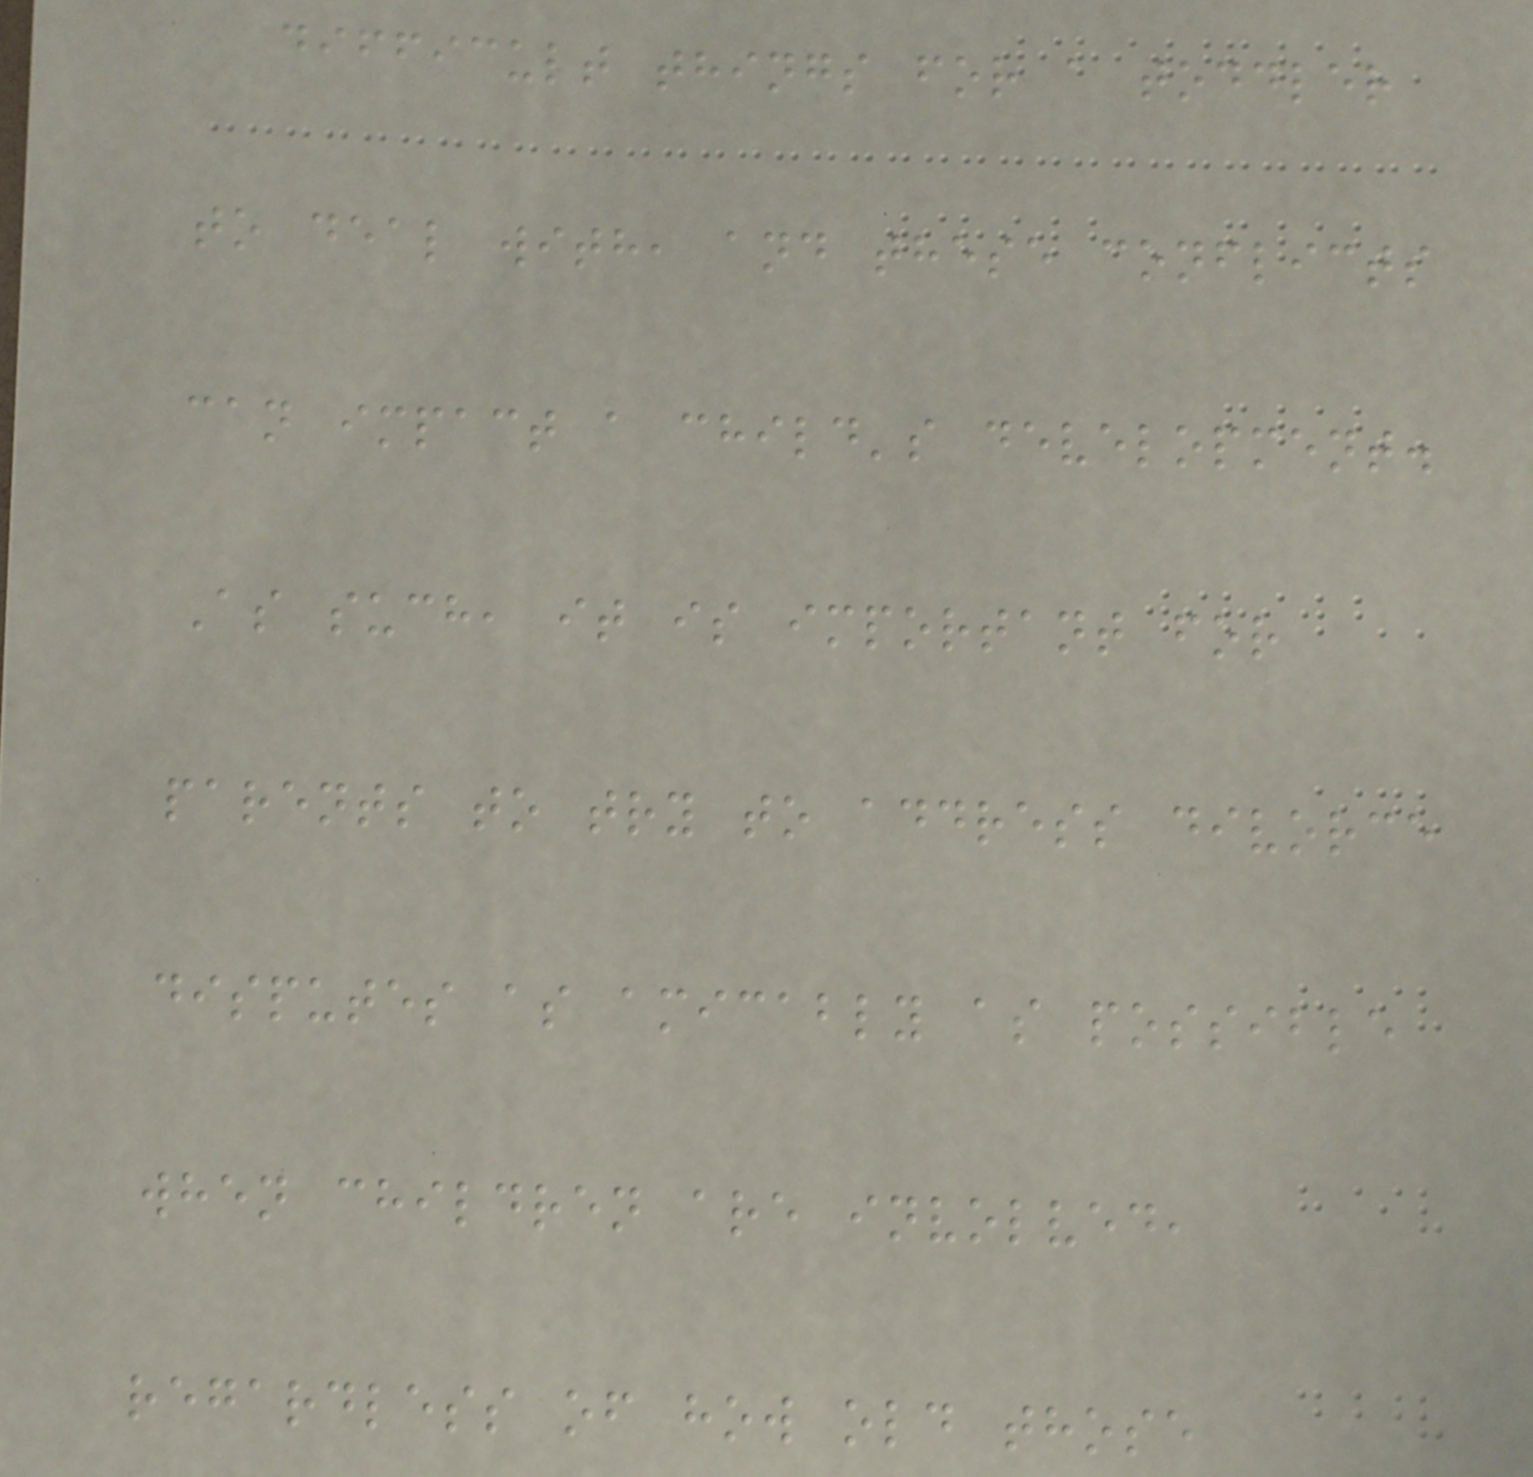difficult things for a toddler
to deal with, and these conflicts
can impact a child's development.
As such, it is important for
parents to try to address divorce
disputes as amicably as possible
when children are involved,
regardless of how old those
